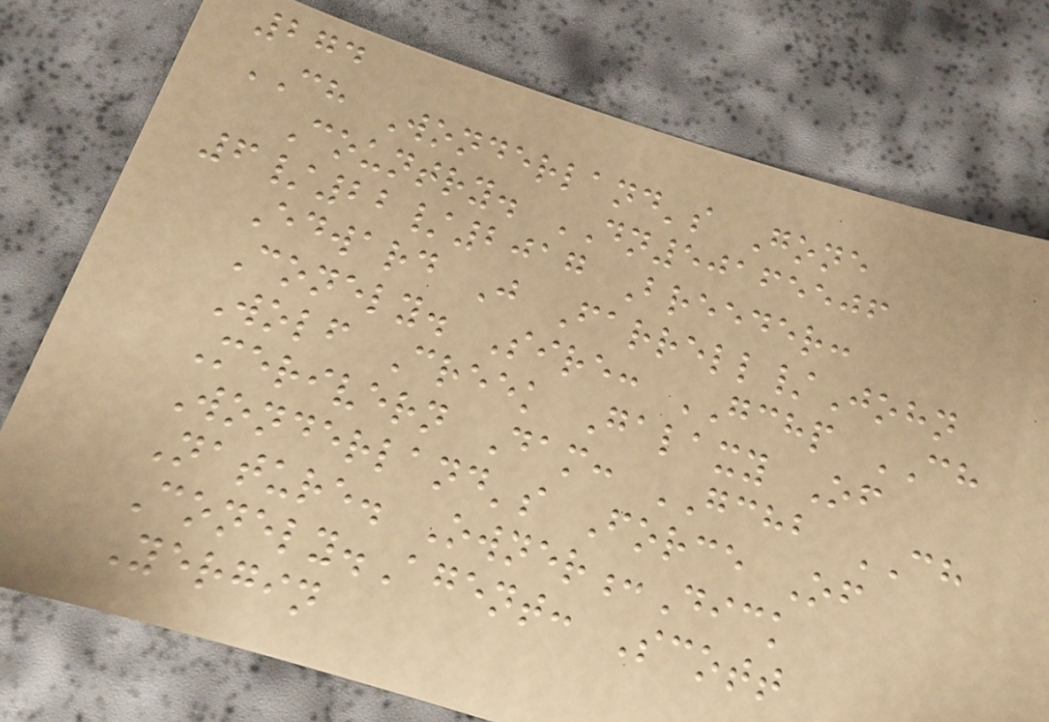274
CH Wonderland's Gone
Country. DN50165506
6/22/2017 Breeder:
Edward J Farrell/John
Conely. Sire: GCHP CH
Wolf Creek Galaxy Of
Merivern Dam: GCHB CH
Wonderland's Force Of
Nature. Owner:Dick
Conely.Agent: Scott
Yergin
